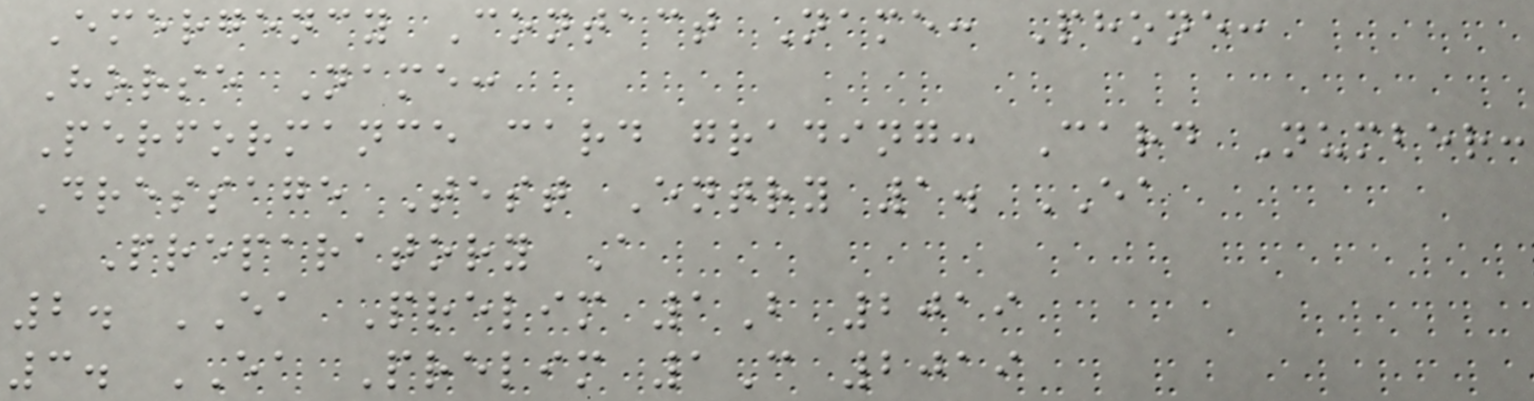Emergency Contact Name: Phone:
Horse Name:
Performance card grading: Card Number:
Dressage Test Entry 1. EA
Preparatory A
2. EA Prelim 1B 2019
3. EA Prelim 1C 2019
